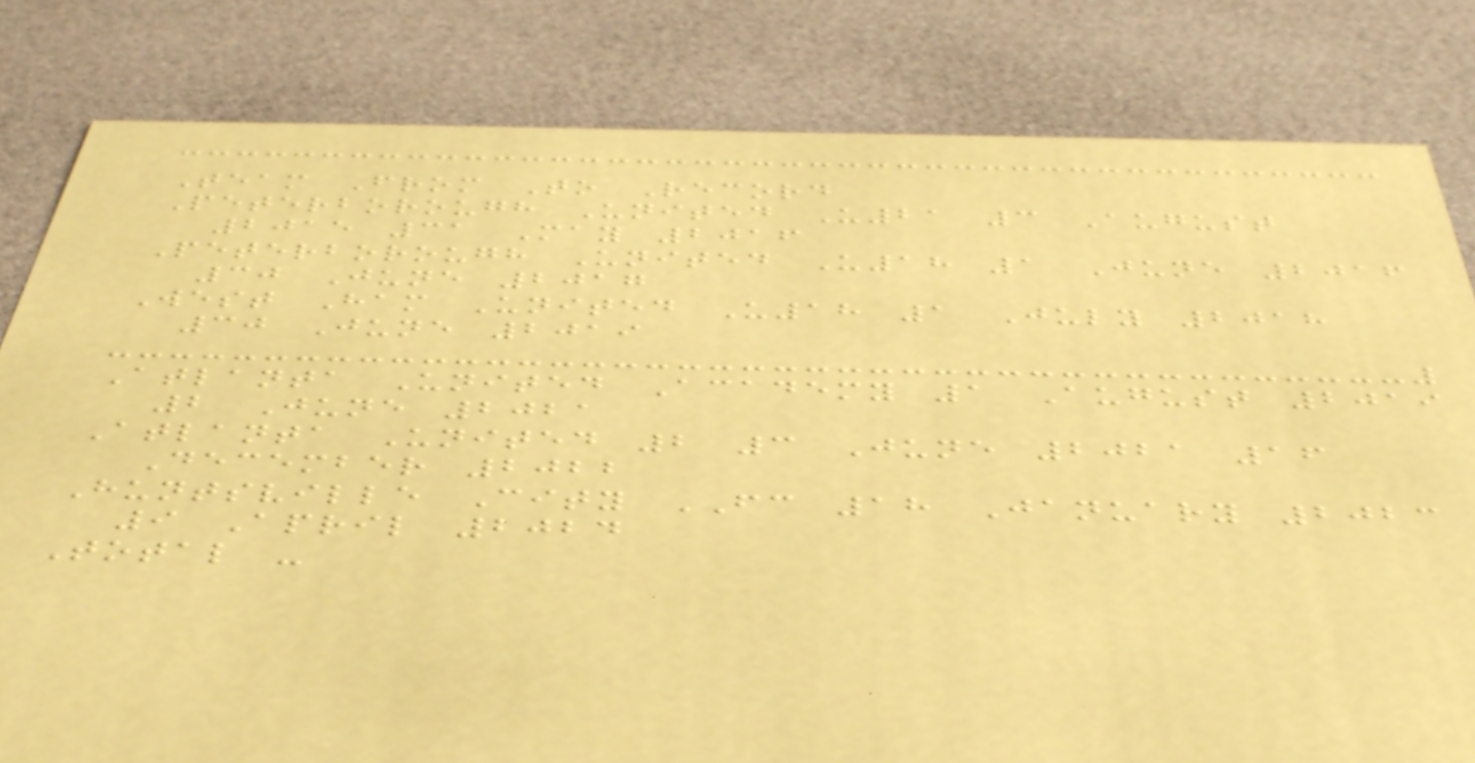Team From To Record
Peterborough United U21 3 August
2015 31 May 2016
Peterborough United U18 1 June 2016
30 June 2017
West Ham United U18 1 July 2018
30 June 2019
Atlanta United Academy 1 August 2019
2 June 2021
Atlanta United 2 3 June 2021 16
December 2022
Huntsville City FC 18 January 2023
9 April 2024
Total -
